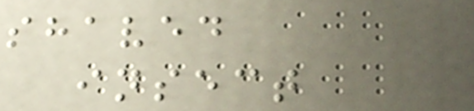shaved
insect
